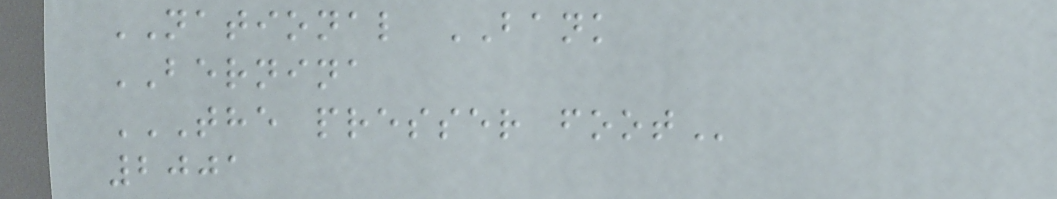NATIONAL BANK
BERNINA
THE PRESSER FOOT
2001
